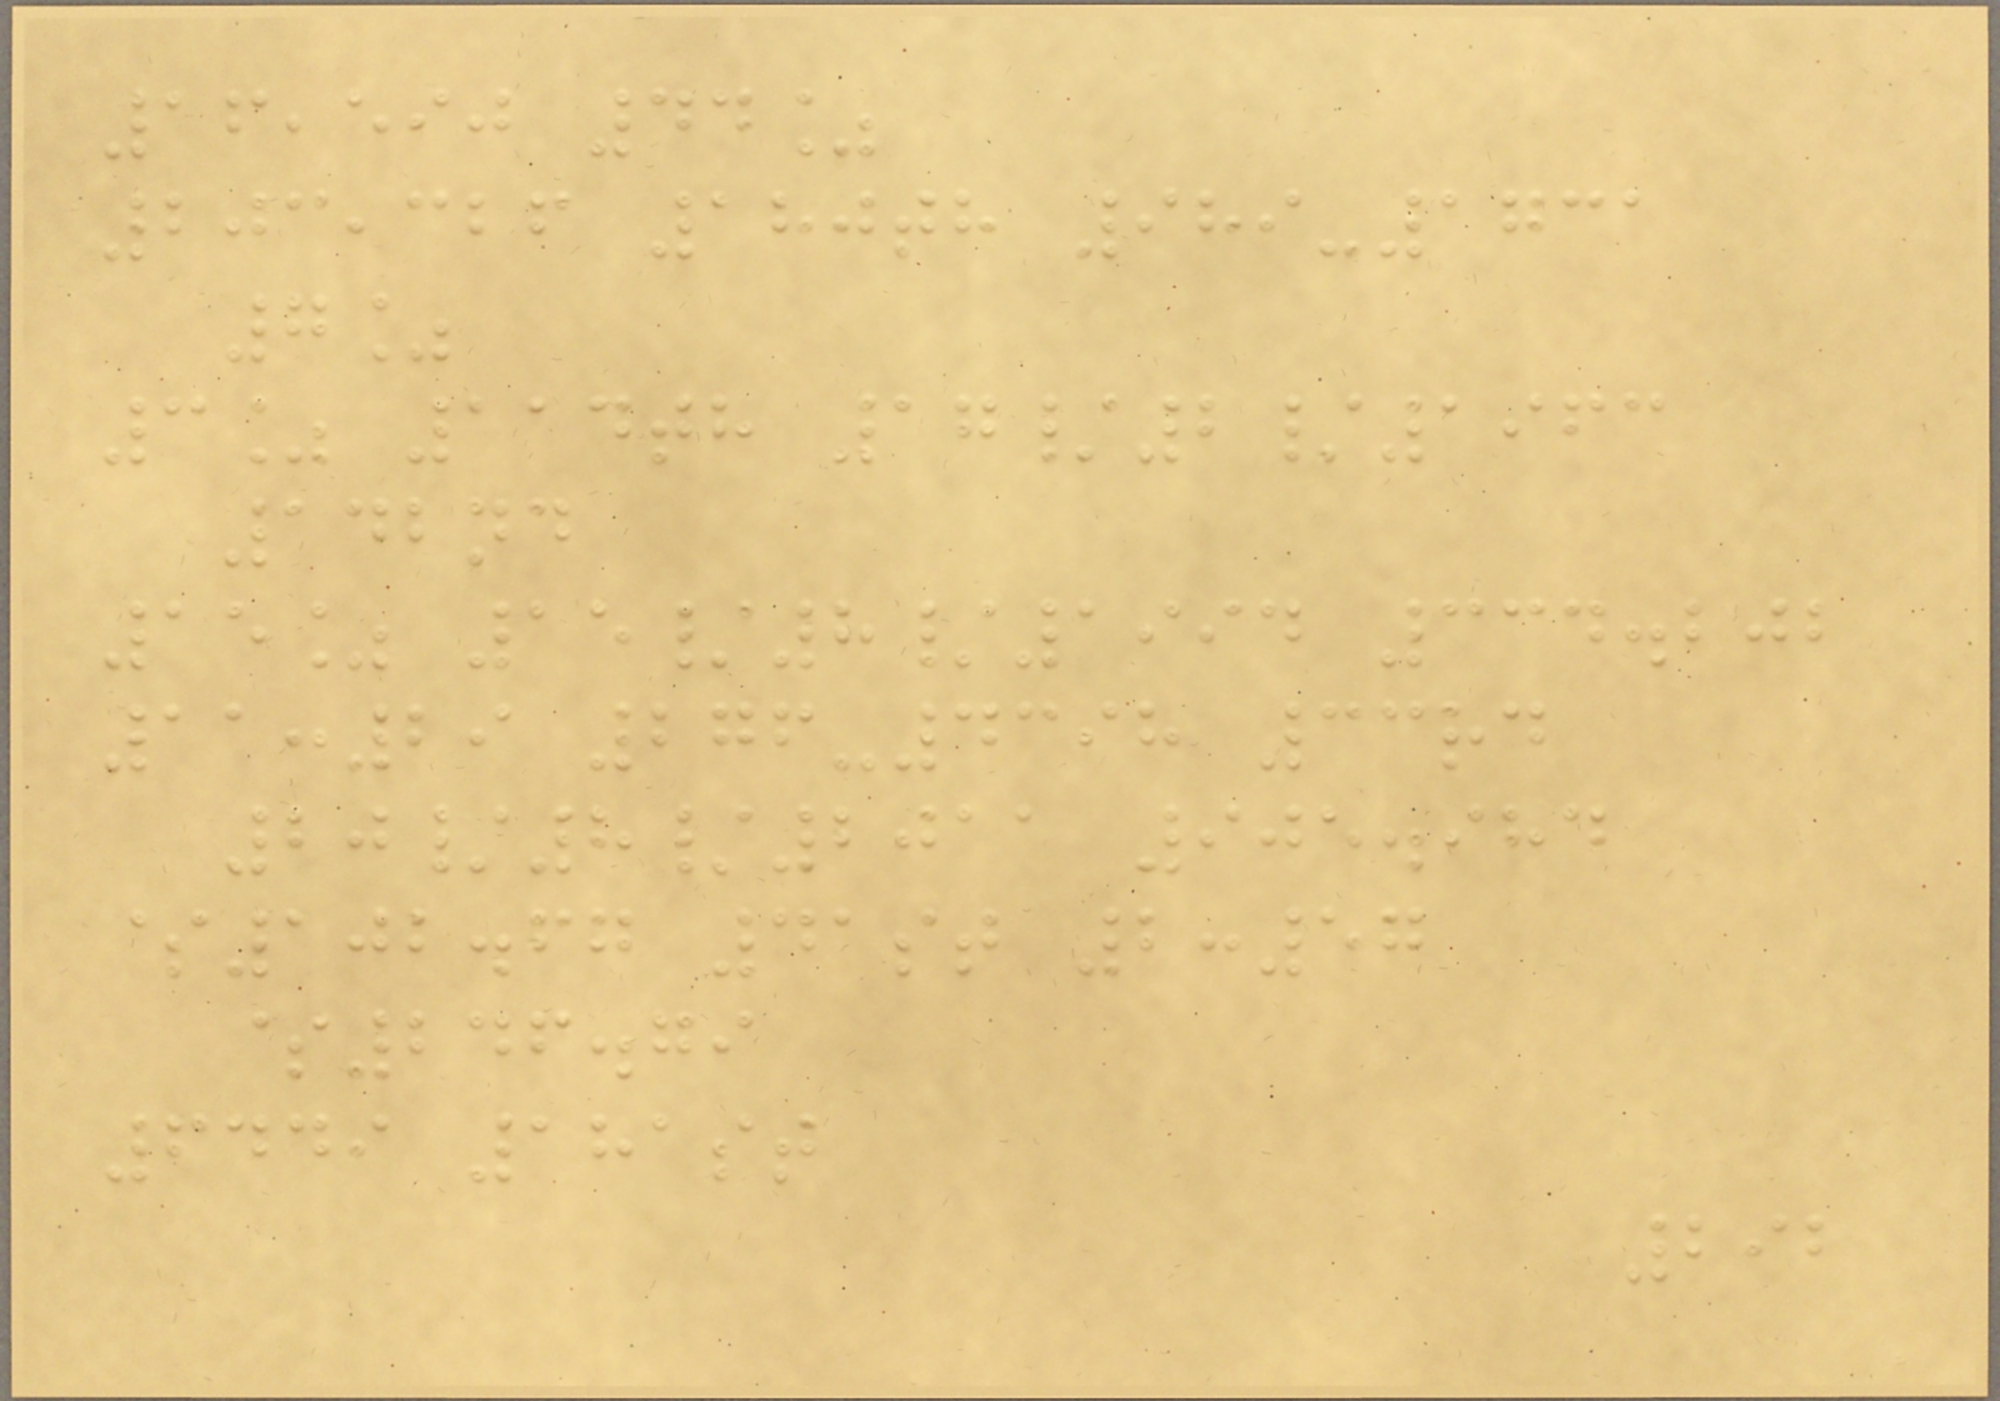16,590 44%
203,326 180th 989-1731
7%
3% 114th 17/2/1963
142nd
15% 15/8/1994 334.202
11:29 276-4398 33rd
20/8/2011 905.984
$102.67 41st 2:57
$246.79
6449 181st
292
